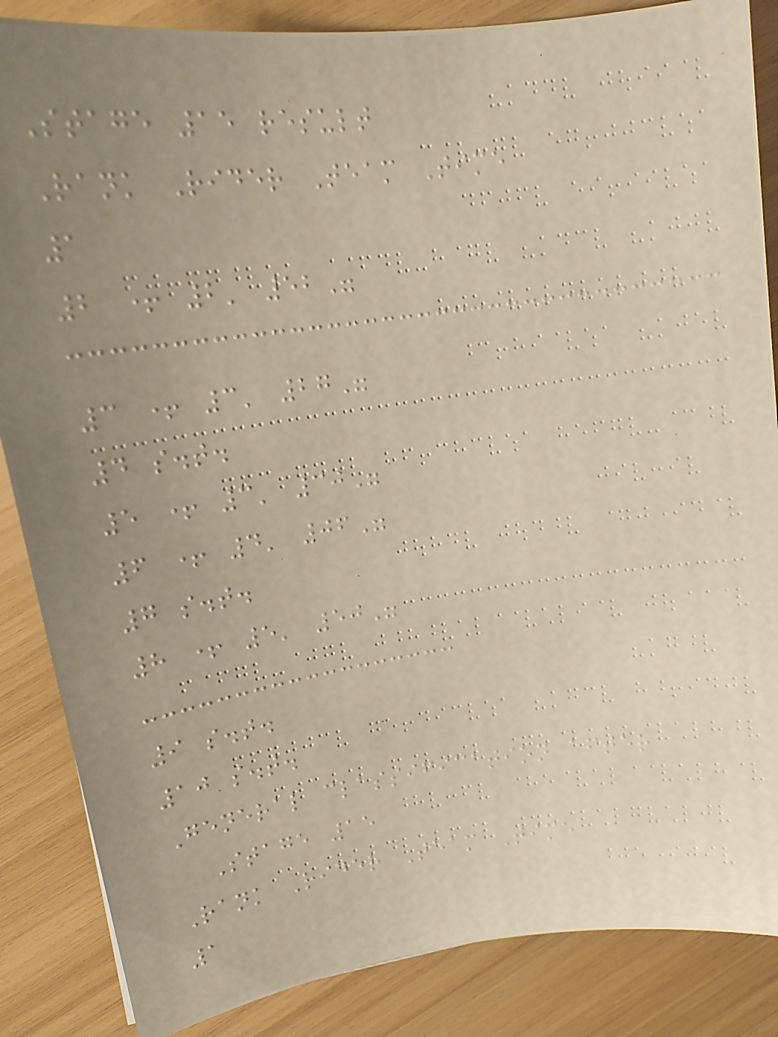Stage 15 result
Rank Rider Team Time
1
2 + 2' 52"
3 + 3' 27"
4 s.t.
5 + 3' 30"
6 + 4' 06"
7 s.t.
8 + 5' 50"
9 s.t.
10 s.t.
General classification after
Stage 15
Rank Rider Team Time
1
